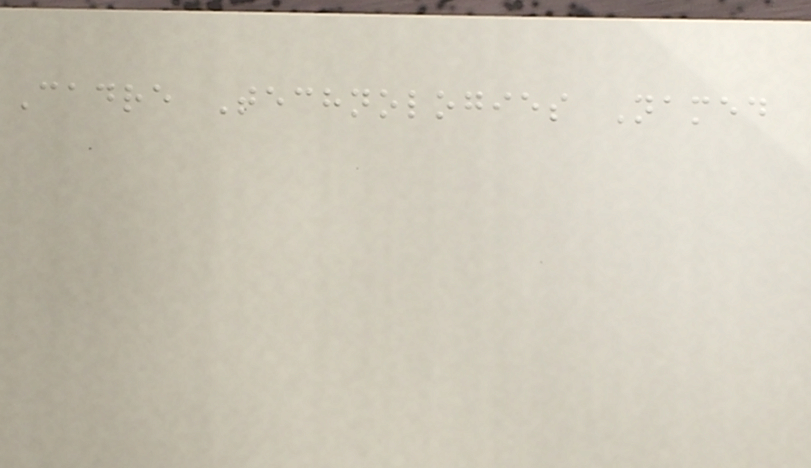Cadre Technologies Named
